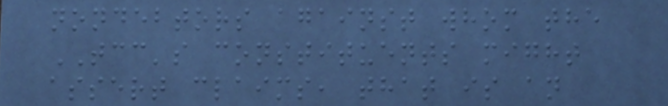nondebtors against whom the
TCC's constituents might
assert claims, that is an
